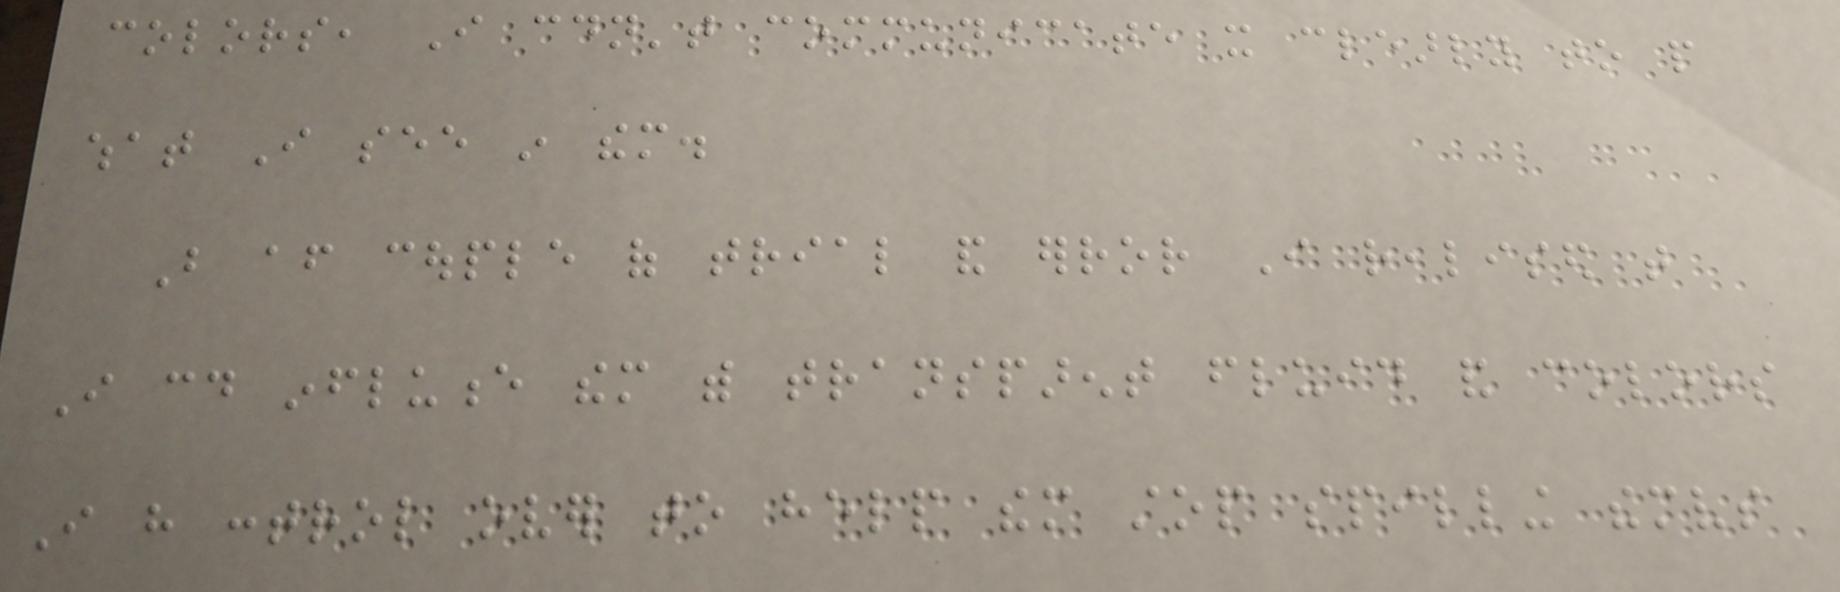colors, I couldn't communicate it clearly to people
what I see in them.
But after couple of trial and error I realised that
I could influence them with transparent fluid and colors
I have control over to help them stop spilling themselves
